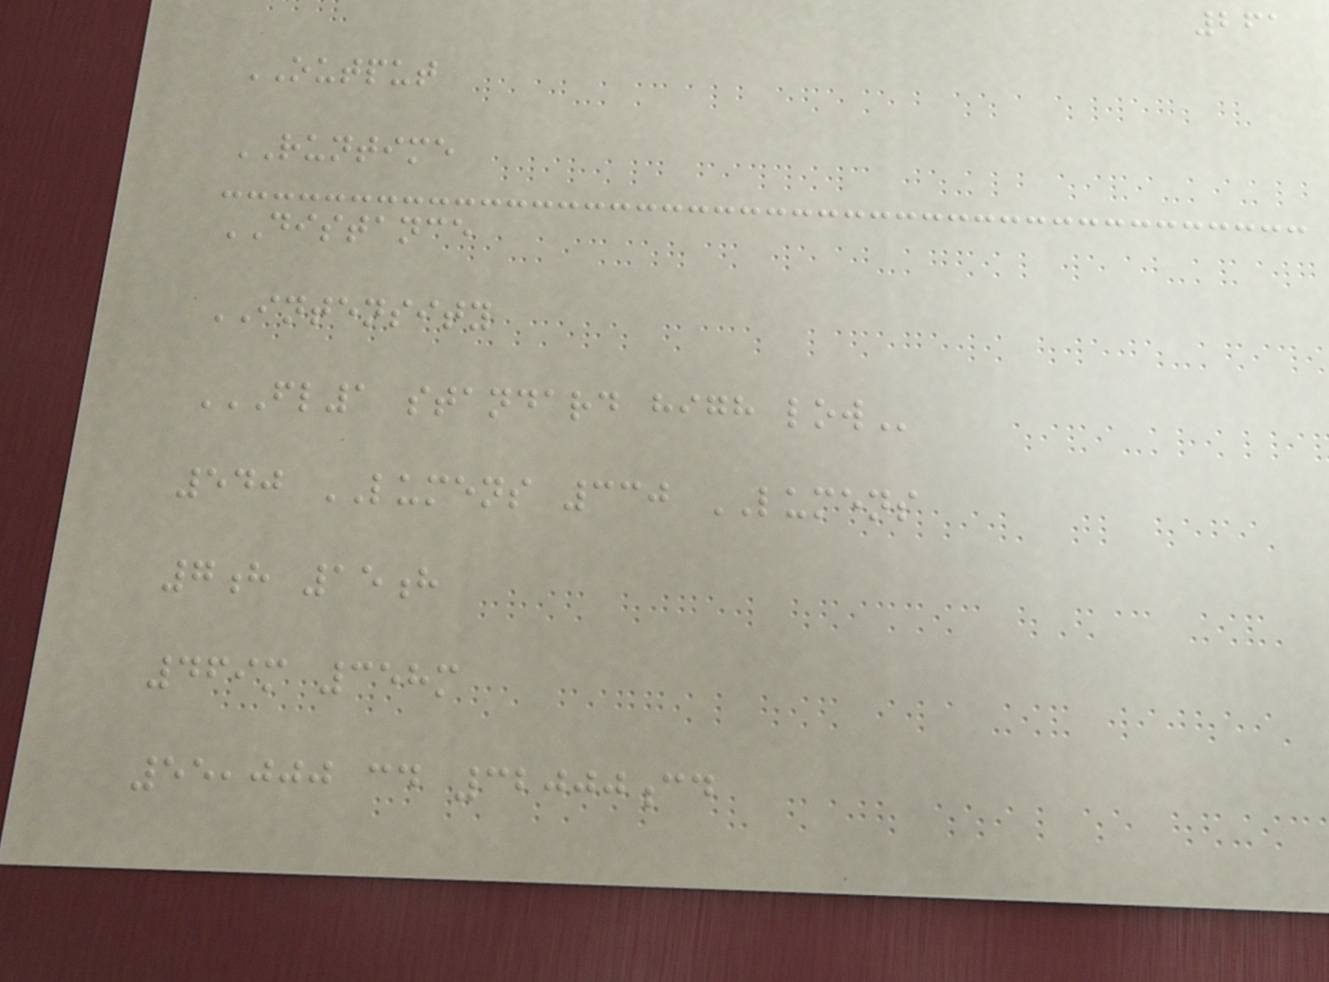261
OUTPUT
RUNTIME
DISTANCE
INTENSITY
FL1 STANDARD HIGH LOW
540 LUMENS 330 LUMENS
7h 15h
469m 358m
55,000 cd 32000cd
